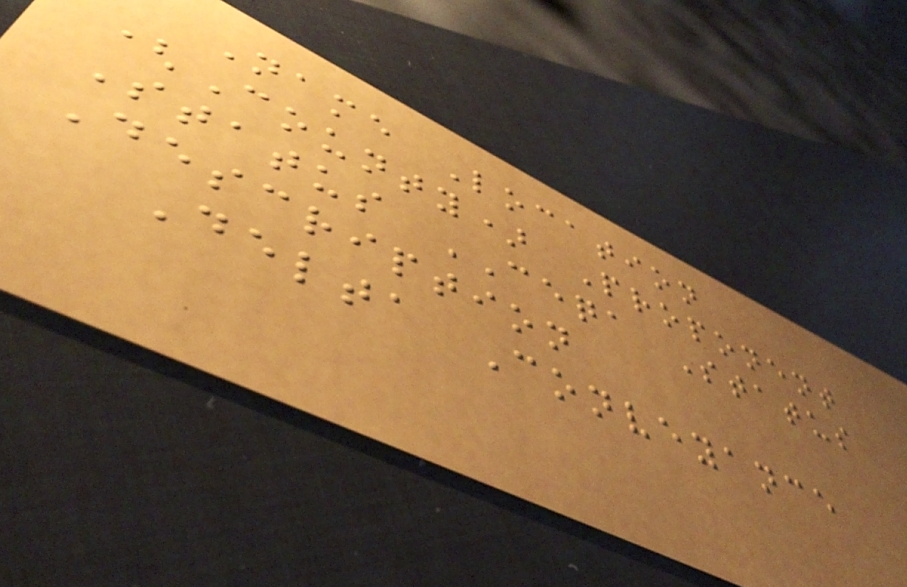Name Location
(County) Proponent
Status CEQA Status
Description
Delta Conveyance
